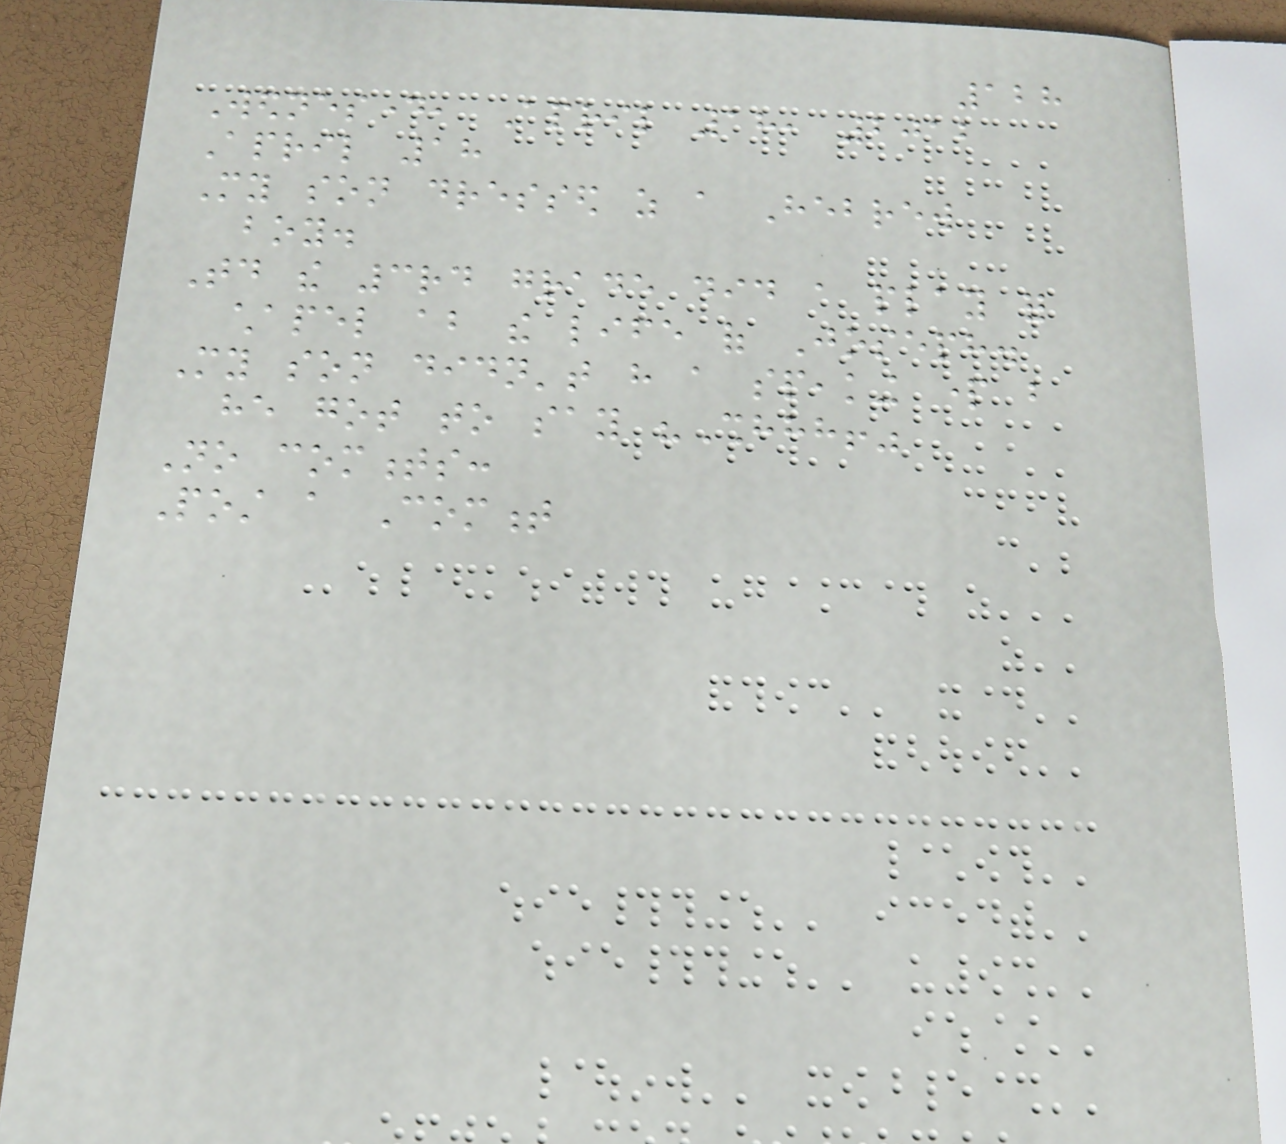128
Wednesday, April 18, 2012
April 18
My son dressed as a Hebrew
boy.
Today the 3rd grade did a play for
chapel about the life of Joseph.
My son didn't have a speaking part but
he got to say "Shhhh!"
No comments:
Post a Comment
